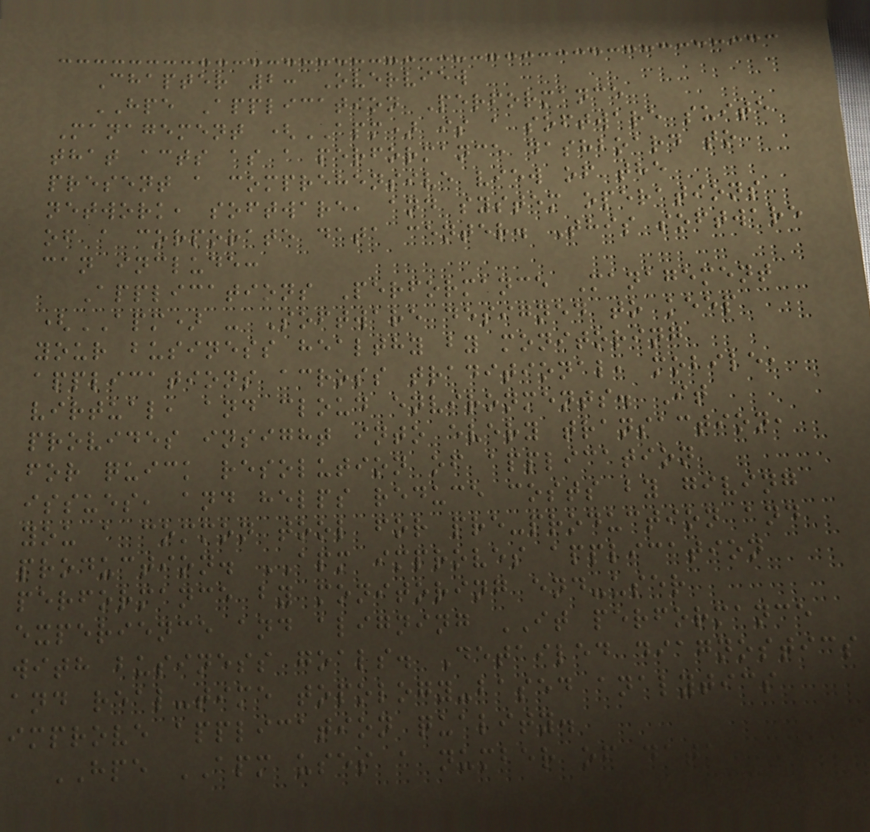Chapter 2: Overview
HPE Application Performance
Management (APM) is a software suite
that acts as a performance dashboard to
present a comprehensive view of the
network, software, and system operations
of a corporate data center. This software
can include:
Applications Performance Management
(APM) - Software designed to keep
your business healthy by monitoring
applications across traditional, mobile,
virtual, and cloud environments. It
provides insight into every transaction,
for quick resolution of application
issues, and helps reduce costs by giving
you a common tool for pre-production and
production. APM improves application
performance by monitoring end-user
experience and aligning IT performance
with business goals. Detailed diagnostics
and real-time topology-based analytics
improve application quality.
HPE APM uses a number of data
